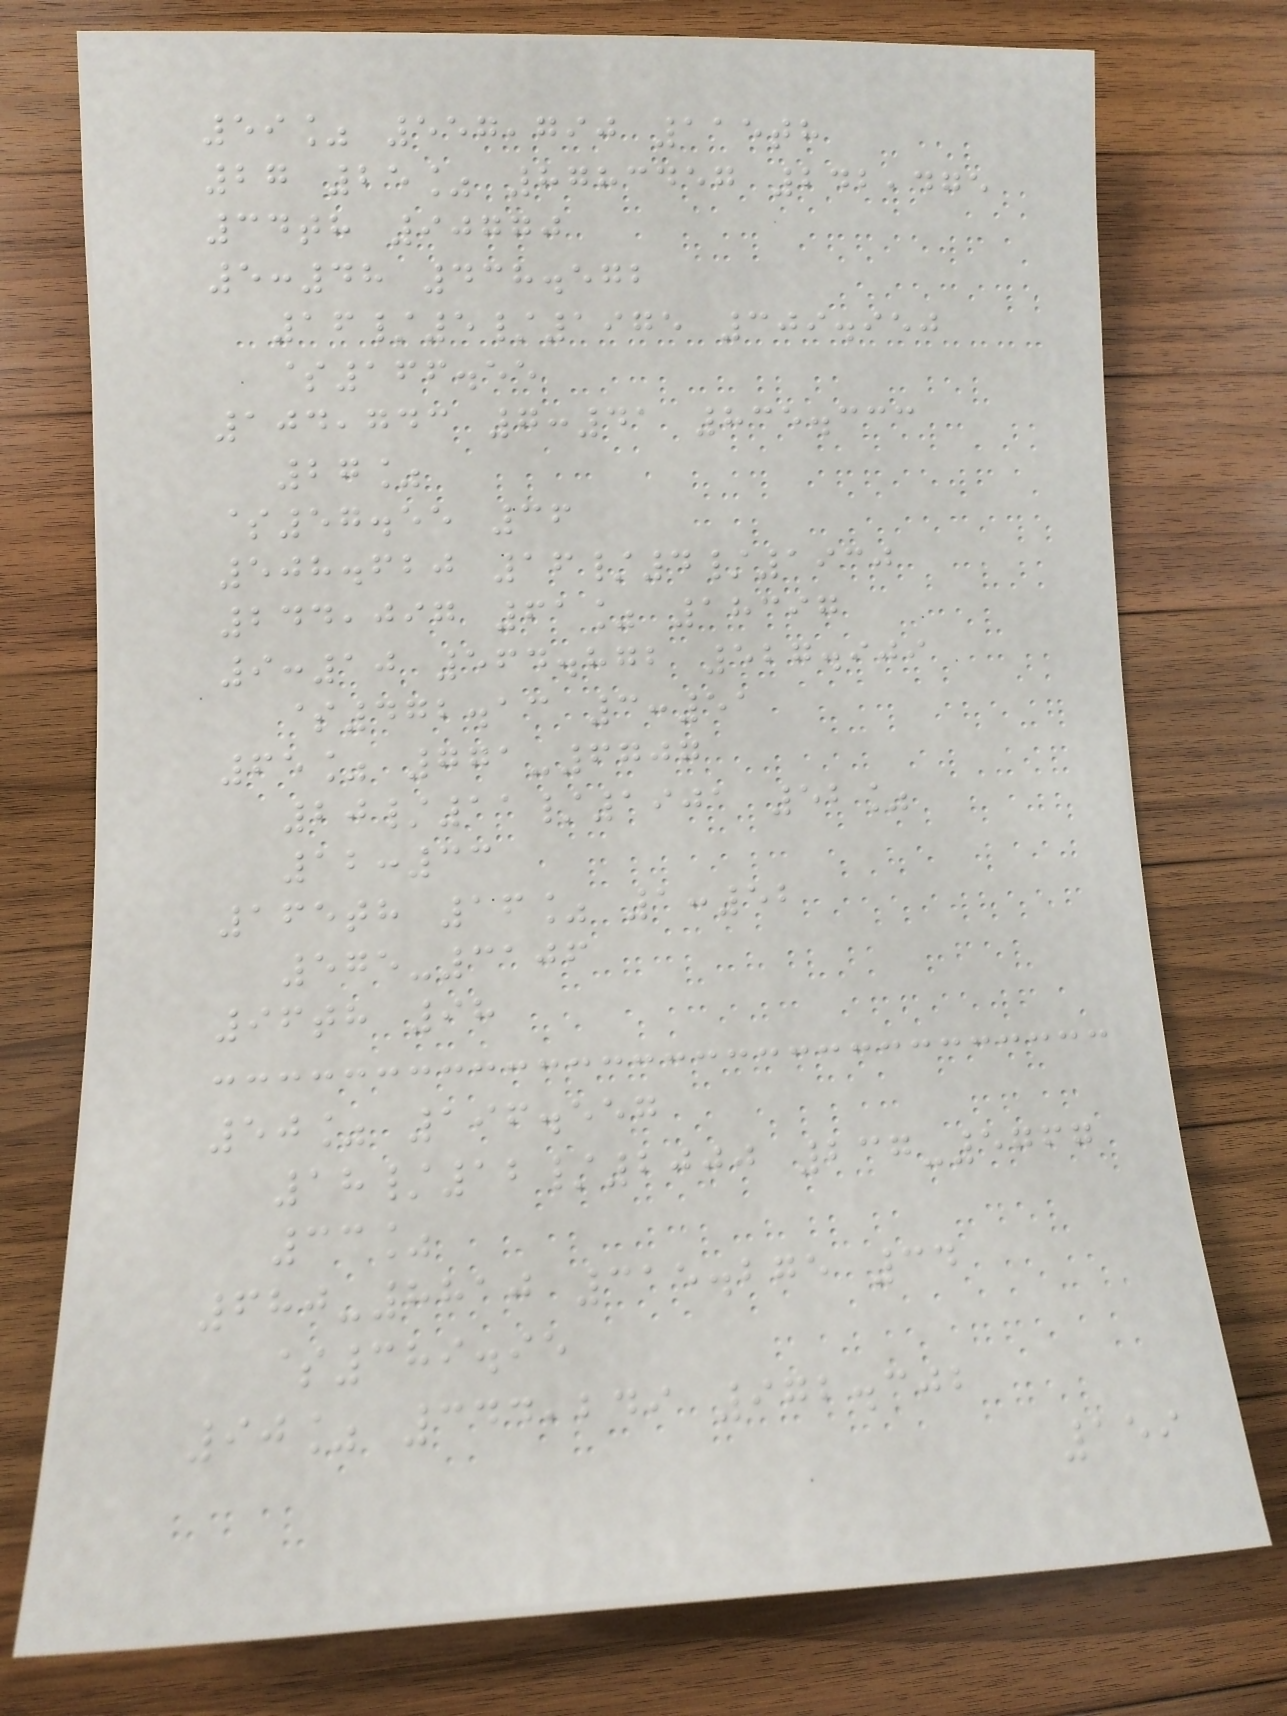59% 557,790 115th
27 25% 8783457 242,475
34th 90770
5:48 438.572
16/5/1975 309.950
$166.55
104,743 7:41 835.333
27%
$57.55 36
508.620 16/4/1930
244,097 61% 18397
9:10 564.872 527.909
$472.13 3:51
65% 771-6707
20/11/1901 52%
12:33
165th 16% 1:52
575-3106
96th 98
50% 196.557
18/12/2000 237-5767
33%
680-8810 315.275 34
$389.95
90% 344,249 972.302
159
